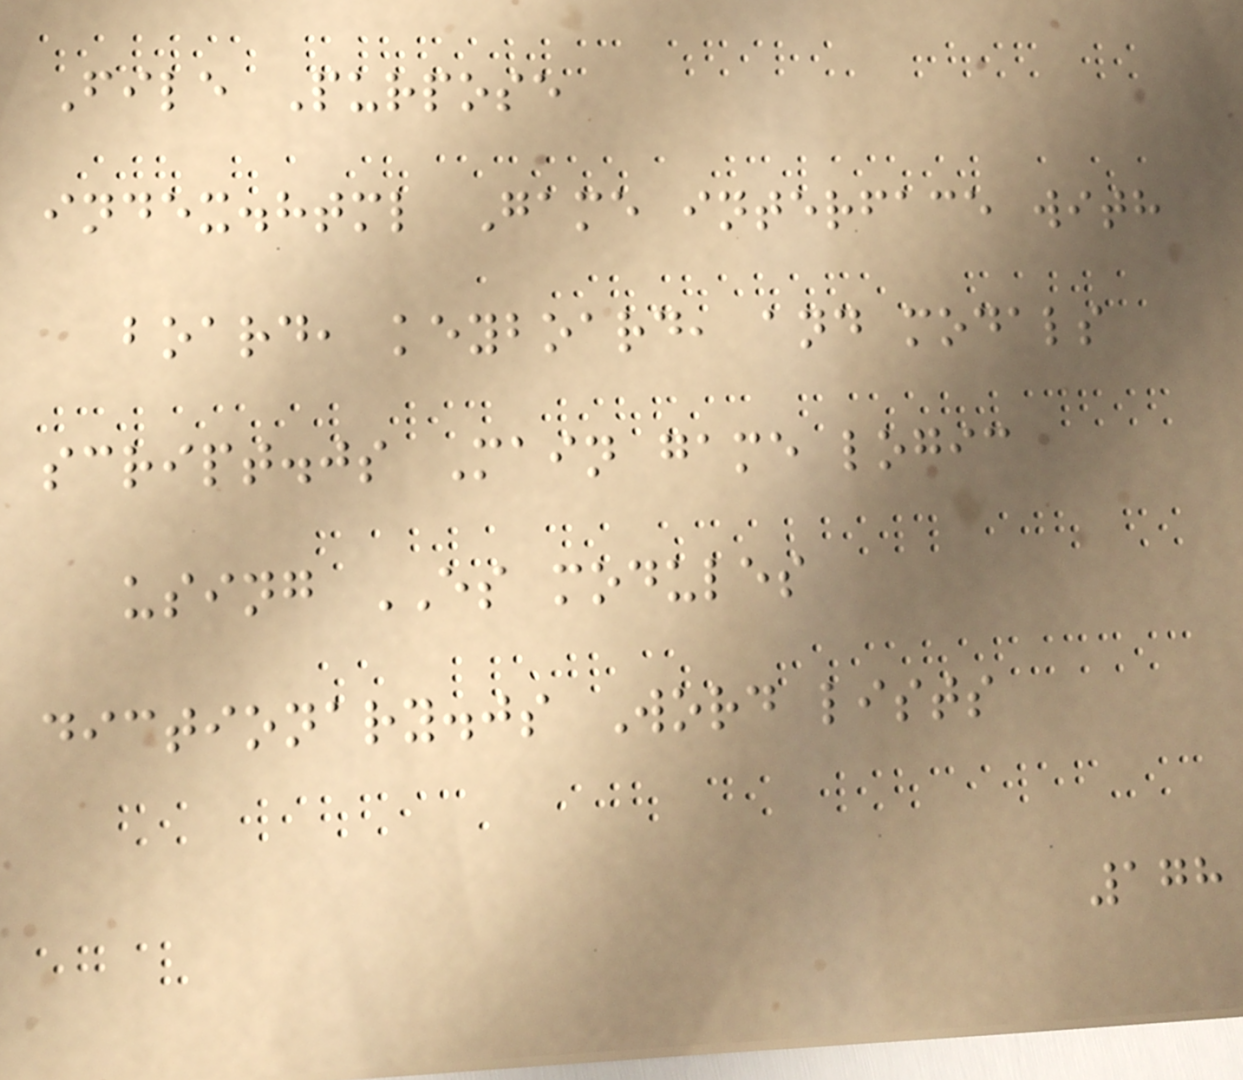File Purpose
index.html Game interface with
board, keyboard, and modals
script.js Main game logic
using ES modules
dictionary.js Word lists
178
